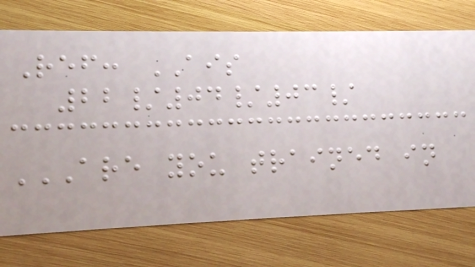Ref: AIS
22/04/03/
ARE YOU TRAINED IN
